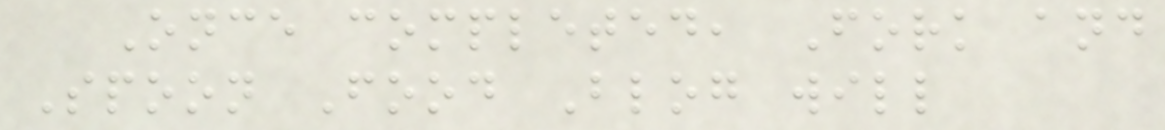Once completed, Fork and
Spoon Food Blog will
